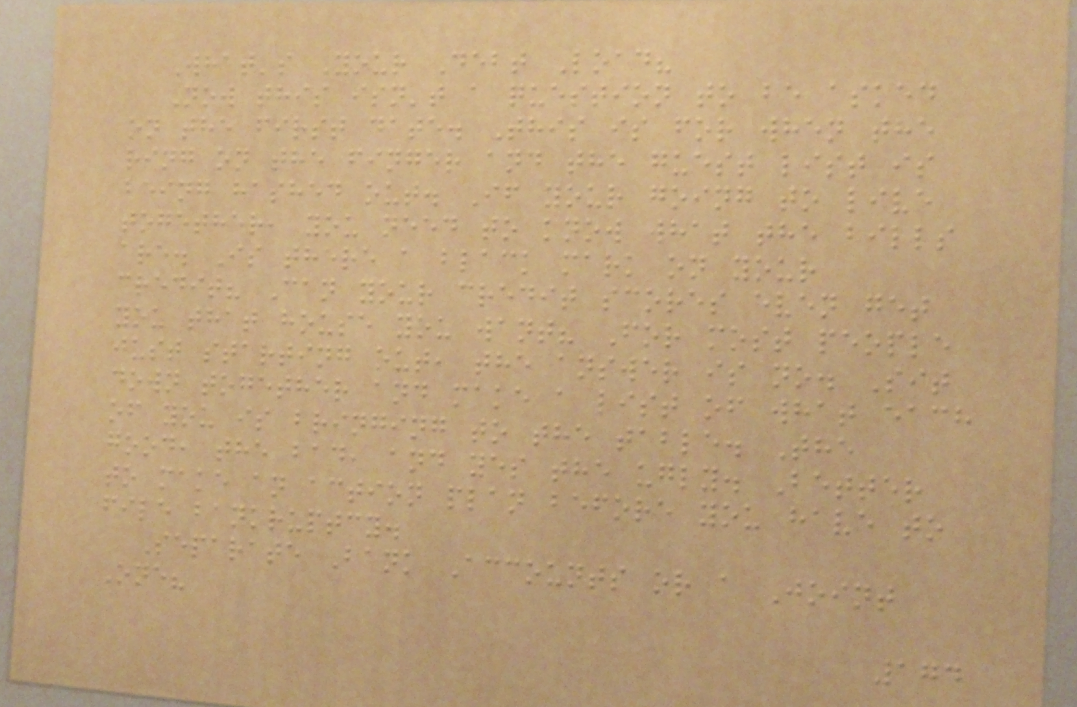What's Your Debt Load?
Now this isn't a question to be asked
on the first date. This is for when the
ring on the finger and the guest list is
being hashed out. If your going to live
together, you need to know what the bills
are. Is there a black mark on your
credit? Can your credit scores even get
you that house you want? For most people
just starting out, the answer is no. Sit
down together and make a list of what each
of you is bringing to the table. The
good, the bad, and yes the ugly. Better
to make an action plan before you have to
file bankruptcy.
Separate Bank Accounts or a Joint
One?
174
